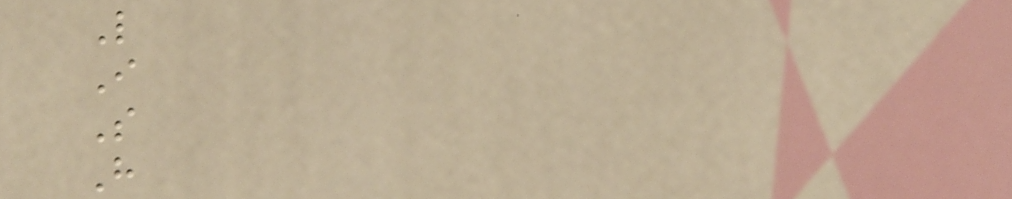L
I
S
H
